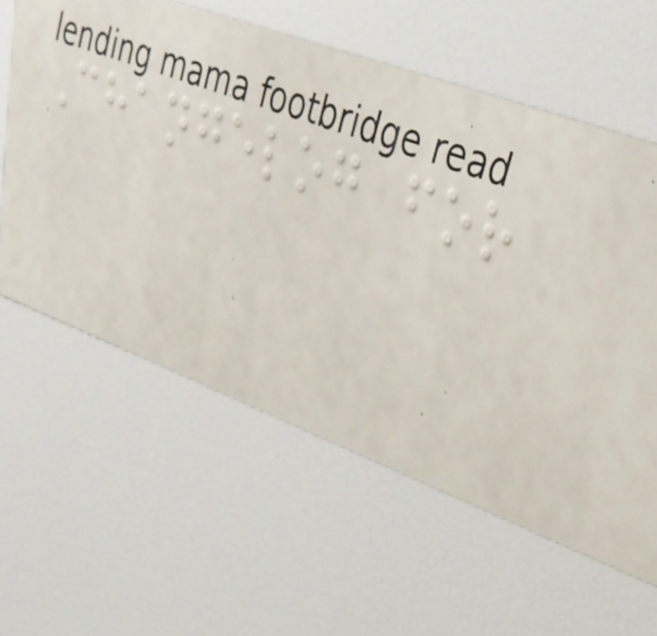Changelog for
